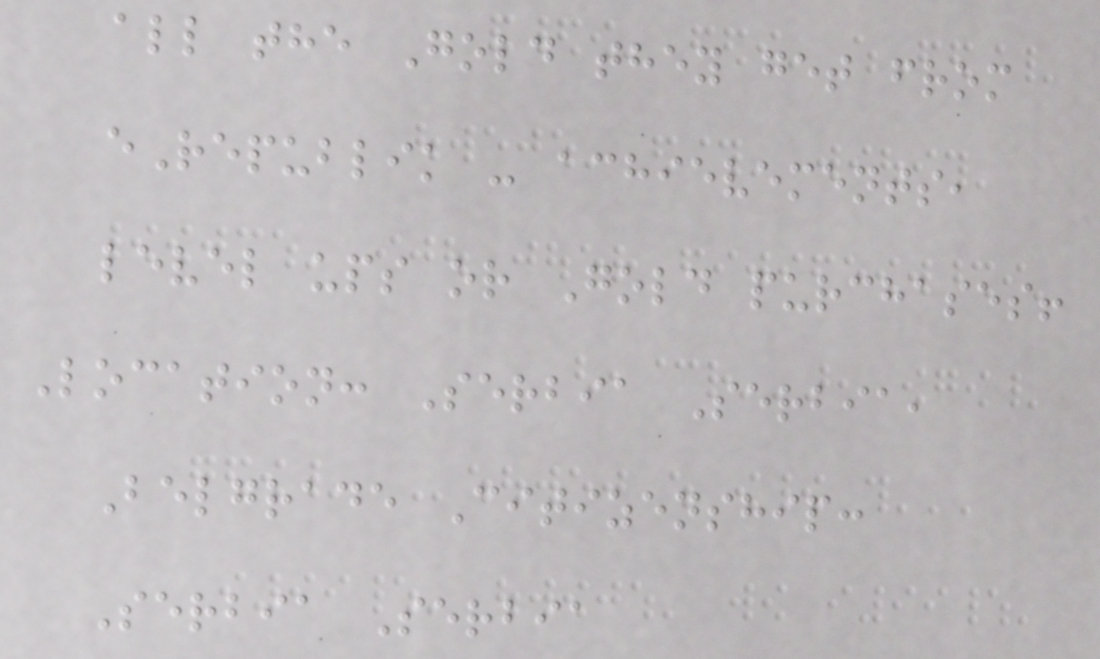all the Gold they get from
eRepublik - achievements,
level ups or Gold purchases!
Location: Serbia Serbia,
Belgrade Citizenship:
Serbia Serbia
